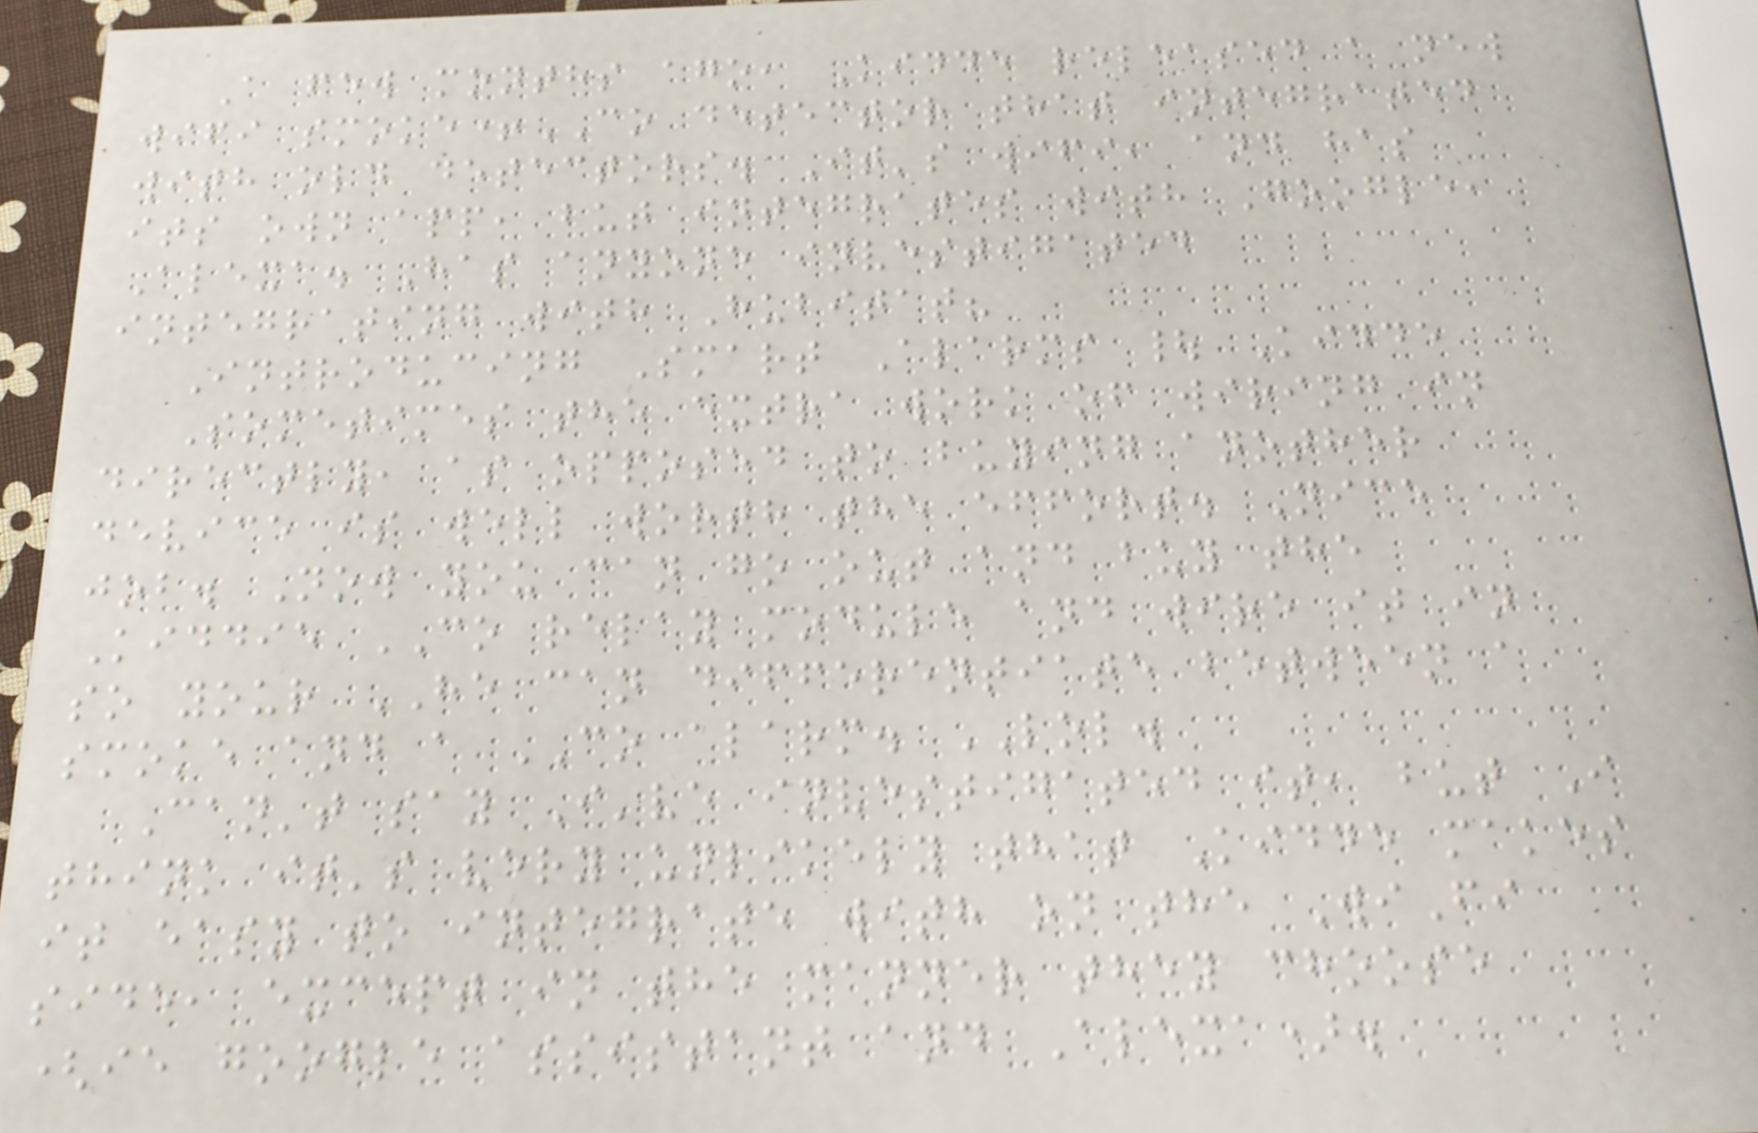A few months ago, Kidde released a new
wifi smoke+CO detector that integrated
with old detectors. It's wifi, and has
its own app, but integrates with Google,
Alexa. Has anyone investigated
integrating with Hubitat?
Introducing Smart Alarms | Kidde
Sometimes the extra work of wiring in
directly, as opposed to buying another
device is well worth the effort. Nice
job. Now you can go out and buy the
Kiddie CO relay module and wire it in
so your HE can differentiate between a
smoke and a CO alarm. LOL.
Can't say I've investigated it, but I
think it's very unlikely that Kidde makes
it easy to integrate with on the WiFi
side, except in the manner they choose
(ie google assistant and Alexa).
